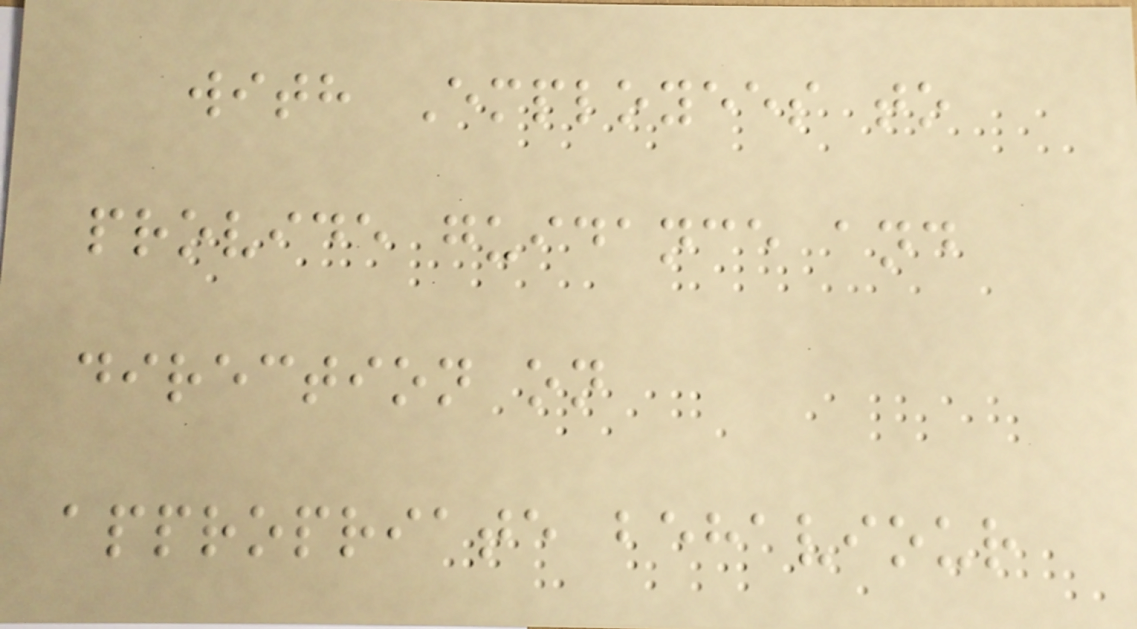with Employees to
provide guidance and
direction on
appropriate behaviour
